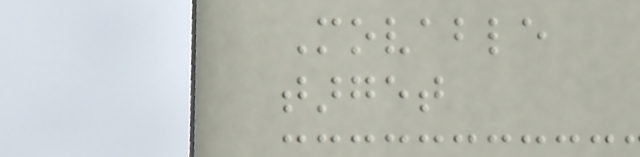Movable
target
